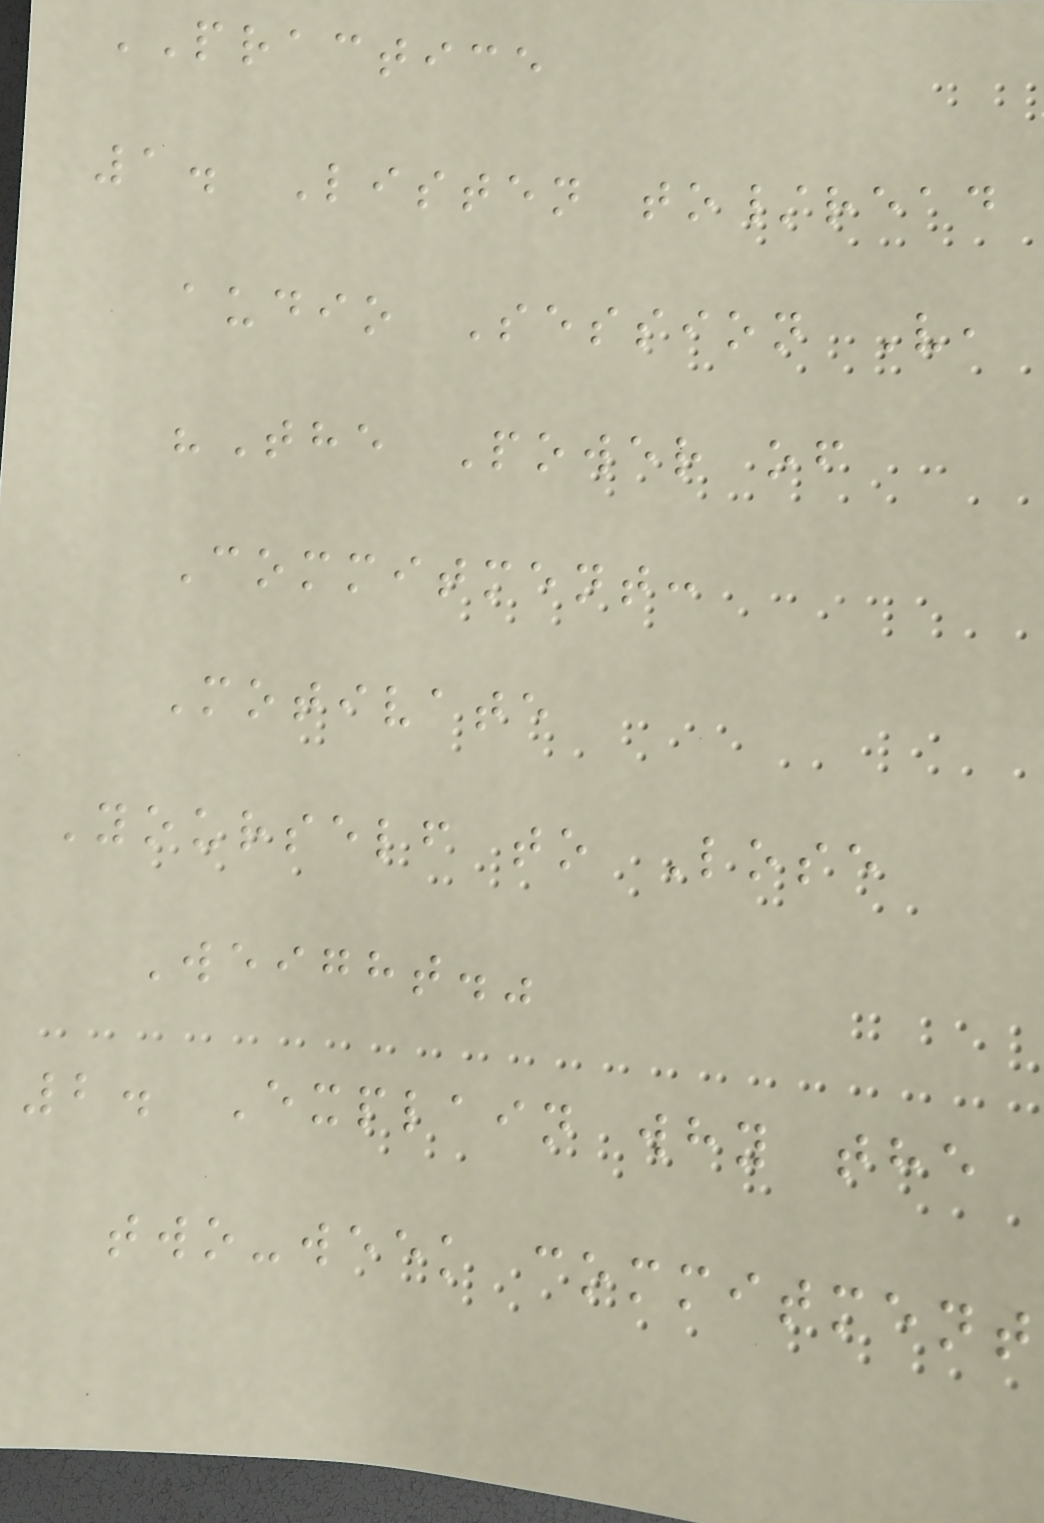PRACTICE
1. Listen to/read
audio Session V,
"The Power of
Commitment:
Motivate
Yourself to Lose
Weight."
2. Explain why the
two-week commitment
